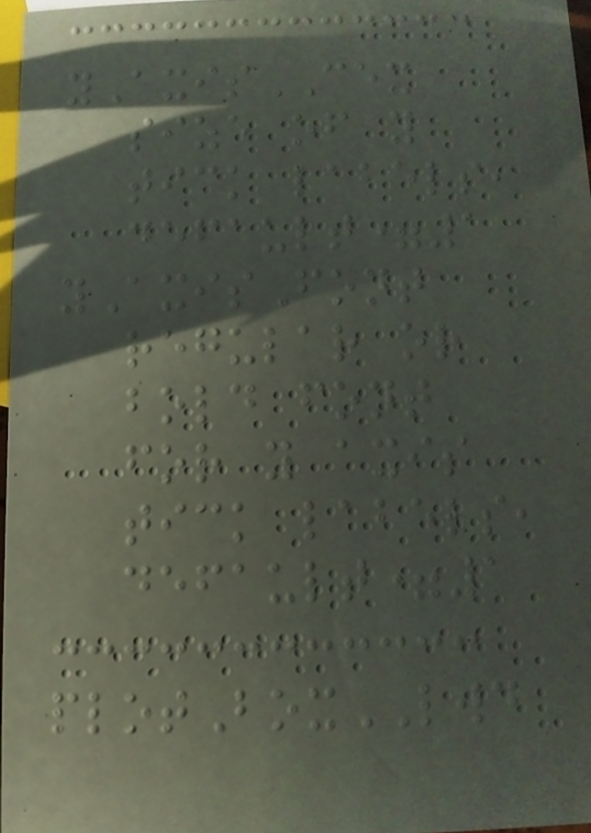yAxisCEX
size of y
tick labels,
default=1
yAxisFont
regular or
bold font
for y axis
tick labels,
default=1
plotBoxLWD
